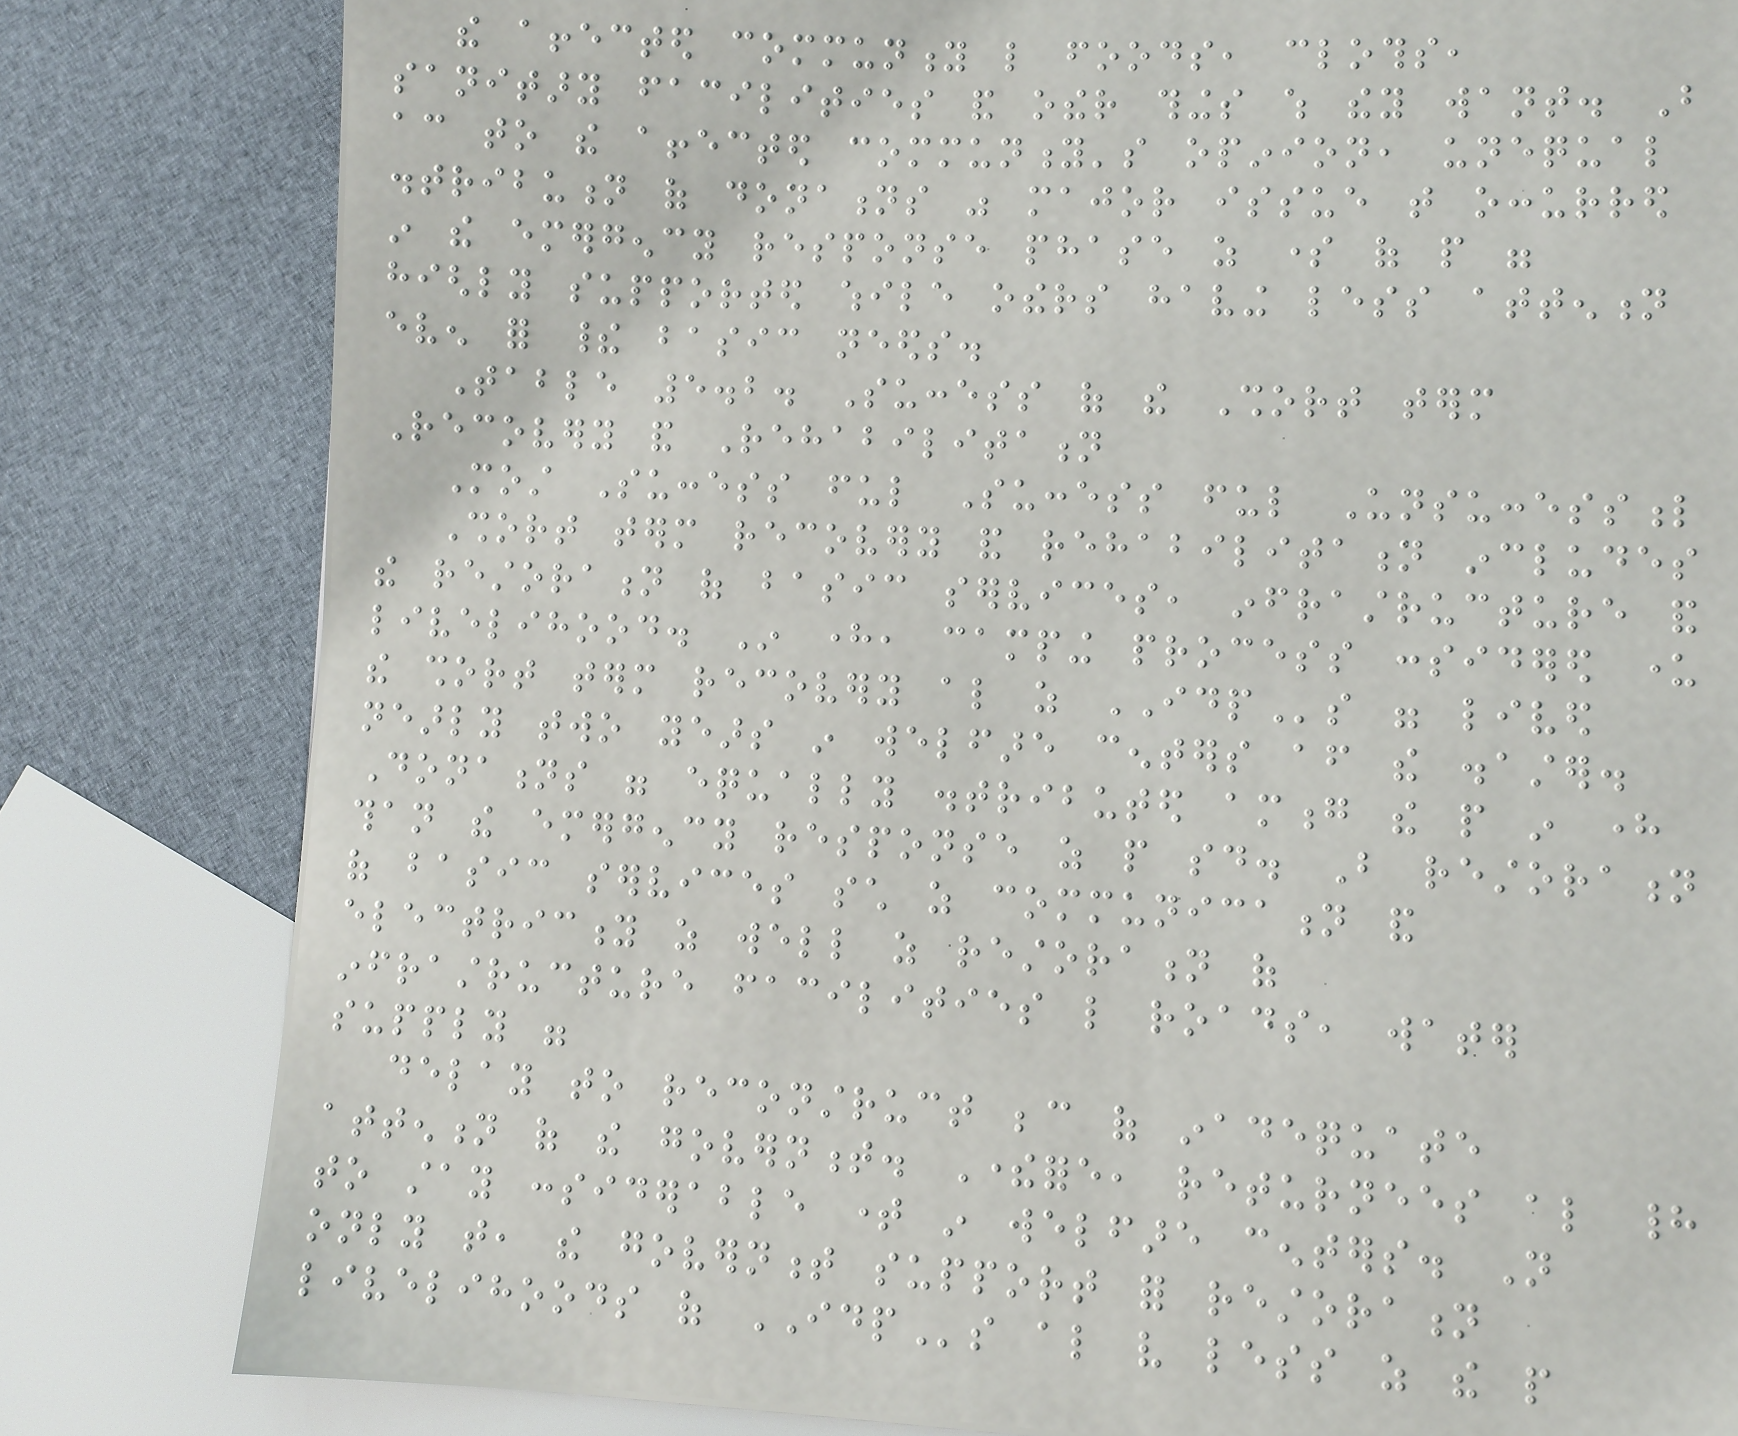the affected community like foods, cloths,
sanitary facilities and other things which they want. But
according to the affected community's opinion, unequal
distribution of donations was major issue that occurred
in the emergency response phase as some of people were
highly supported while others having less attention
even for their basic needs.
Table 5.2. Success of the Short term
Recovery and Rehabilitation
Most Success ful Success ful Unsuccessful
Short term recovery and rehabilitation includes
the restoration of basic services, infrastructure and
livelihood. In here, camping process considered under
the short term recovery also as IDPs were lived
nearly two years in welfare centers after the disaster.
Donations were equally distributed among the people in here
than the emergency response as people said. But restoration
of basic services such as communication and
electricity as well as restoration of
infrastructure facilities like roads, water
supply were
delay to reconstruct because of inadequate
attention of the government. Therefore, returnees also had
to stay considerable time in welfare centers. Not
only that, the government support for restoration
livelihoods of IDPs also very less as the people
